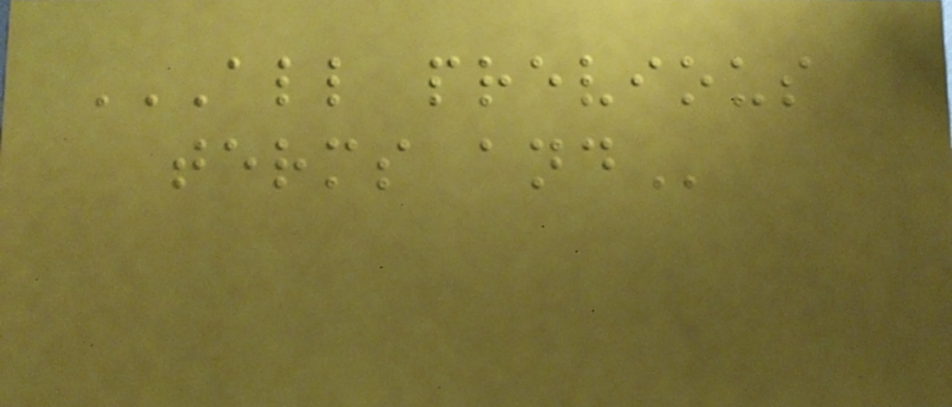ALL PREVIOUS
TERMS AND
